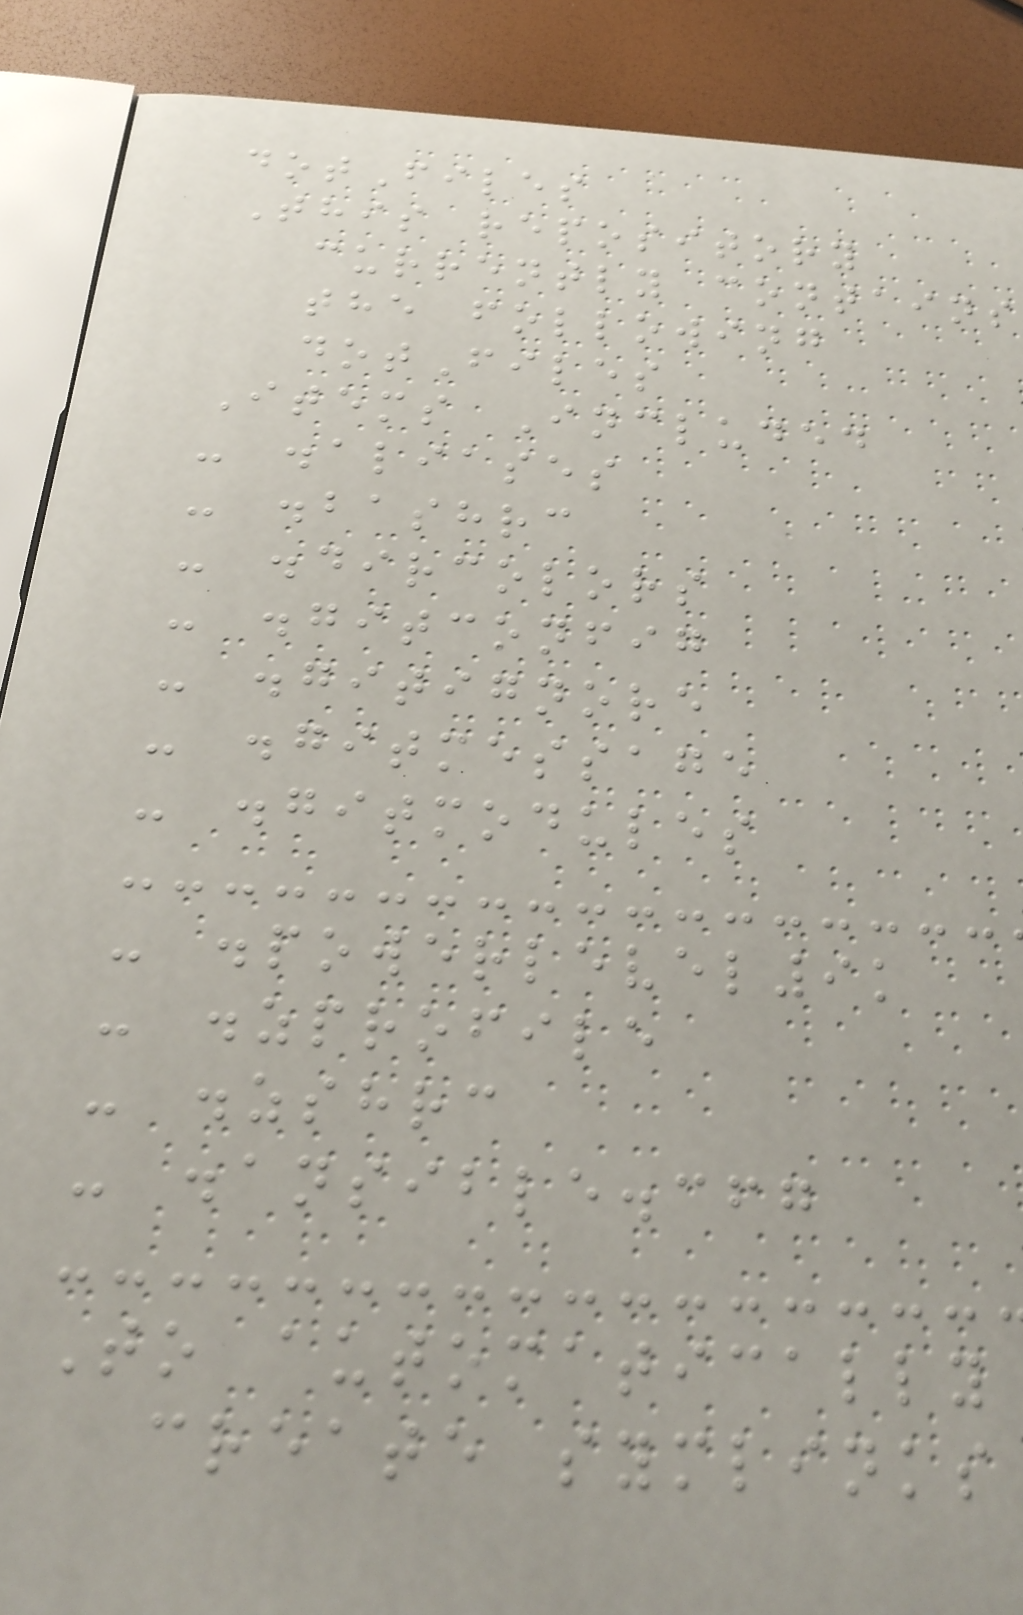dotFiles
This repository
currently contains
the following
dotFiles
Items Included
- .aliases
- .bashrc
- .dircolors
- .gitconfig
- .gitignore
- .gitmessage
- .gitmodules
- .powerlevel9k
- .zprofile
- .zshrc
- .ansible.cfg
To automatically
create symlinks
